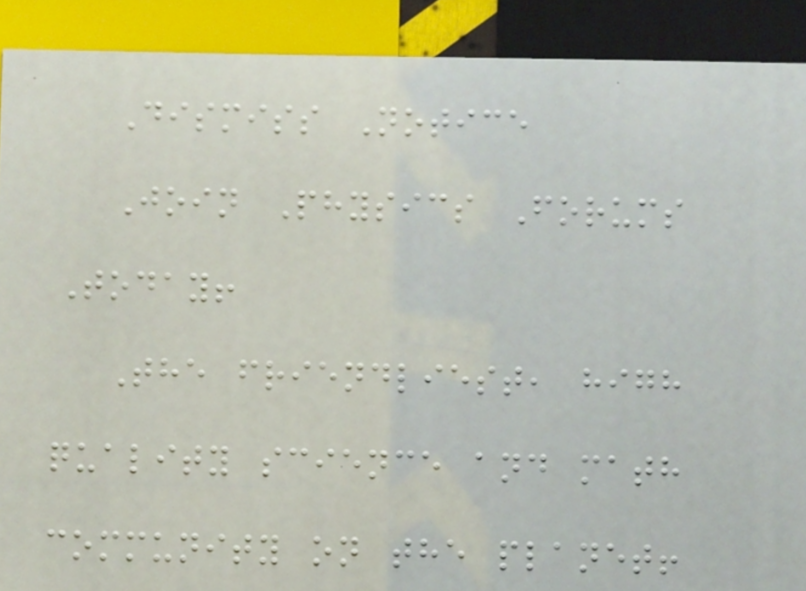Dismiss Notice
Join Physics Forums
Today!
The friendliest, high
quality science and math
community on the planet!
